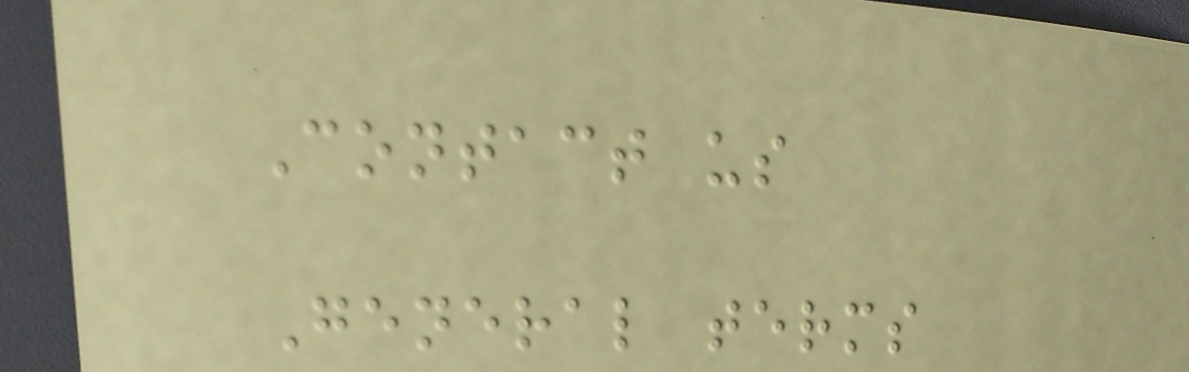Contact us
General terms
